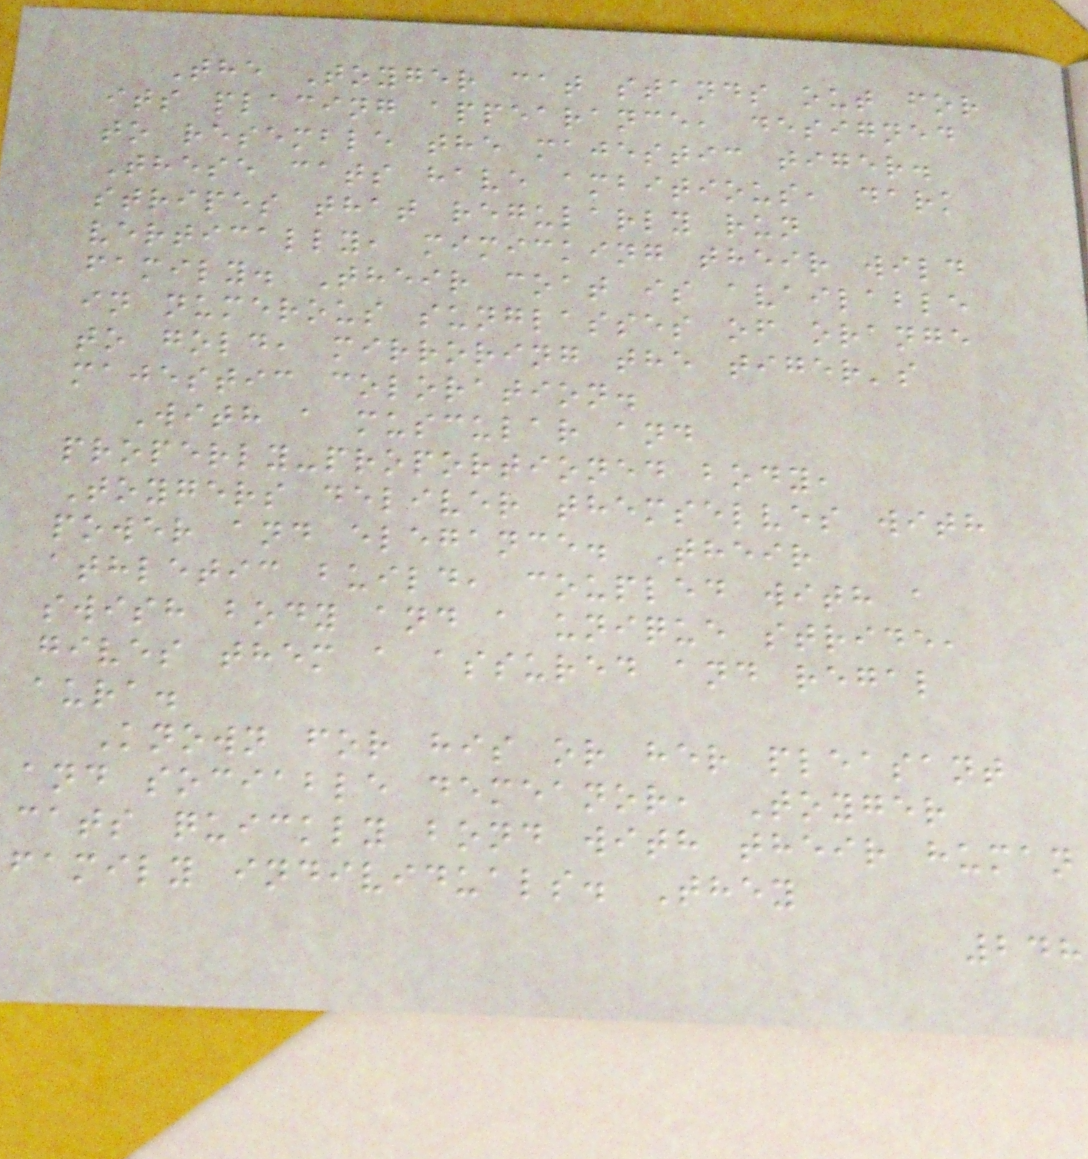The Toyger cat stands out for
its placing appearance, designed
to resemble the majestic tiger.
These cats have ambitious, dark
stripes that regularly run
vertically, mimicking their wild
family. Their coat is available
in numerous sunglasses of orange
to gold, mirroring the tiger's
majestic coloration.
With a muscular and
properly-proportioned body,
Toygers deliver themselves with
power and elegance. Their
athletic build, coupled with a
swish body and a unique stride,
gives them a assured and regal
aura.
Known for his or her pleasant
and sociable demeanor, Toyger
cats quickly bond with their human
family individuals. They
248
